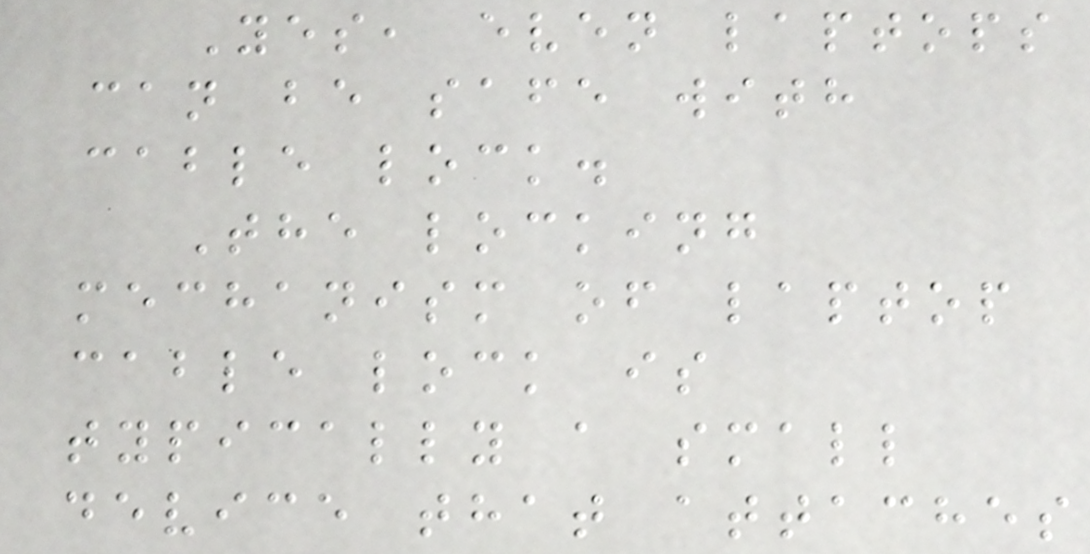Yes, even laptops
can be safe with
cable lock.
The locking
mechanism of laptop
cable lock is
typically a small
device that attaches
